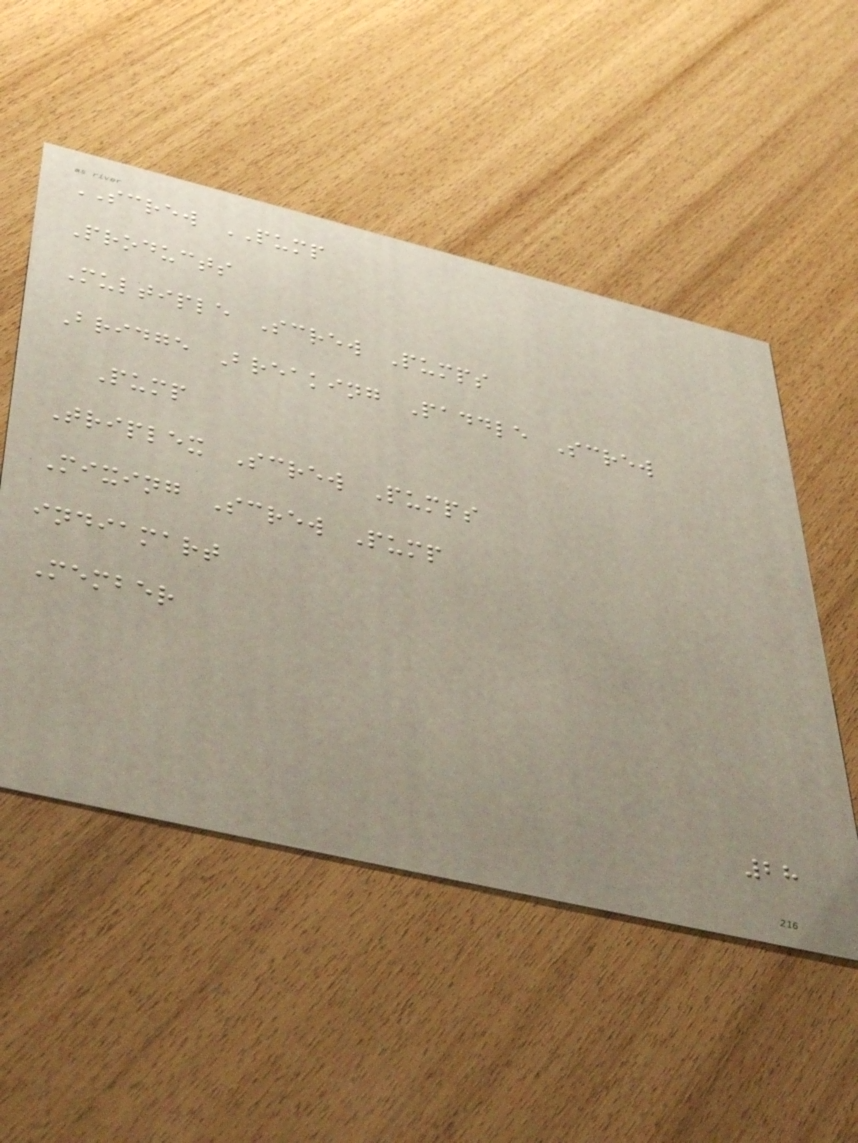SCREW PUMP
Products
Multiple Screw Pumps
Bridge Breaking Paddle Screw
Pump
Triplex Screw Pumps
Mixing Screw Pump
indiamart
Member
28
